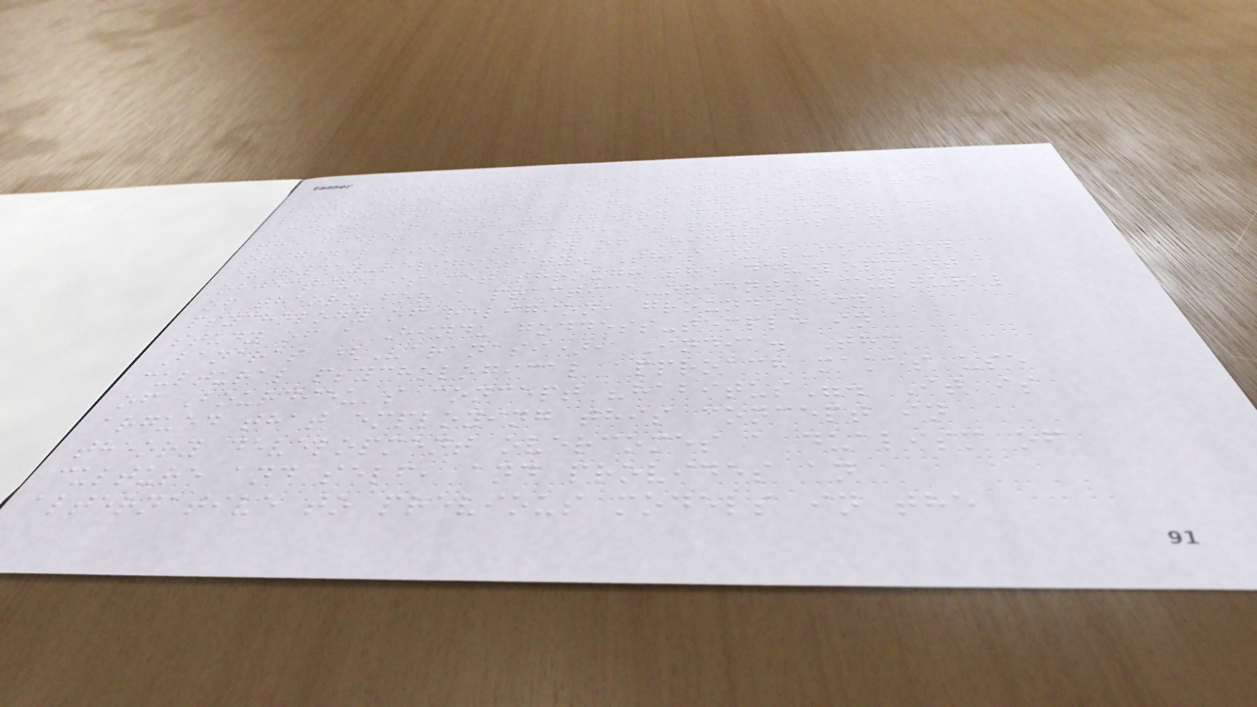Sammanfattning: The main objective of
this dissertation is to contribute to the
psychology of religion in two ways.
First, it adds to theory development in
the field, and second, it provides an
original field study of Hindu
everyday-religiosity. This dual-focused
objective is met through the development
of theory for a practice-oriented cultural
psychology of religion, grounded in a
study of a Hindu goddess-temple in
Banaras (Varanasi), India. The
cultural psychological approach makes use
of Bourdieu's concept "habitus". It is
argued that employing this concept in
theory development overcomes a dualism of
culture and self, and provides an
alternative to previous models in the
